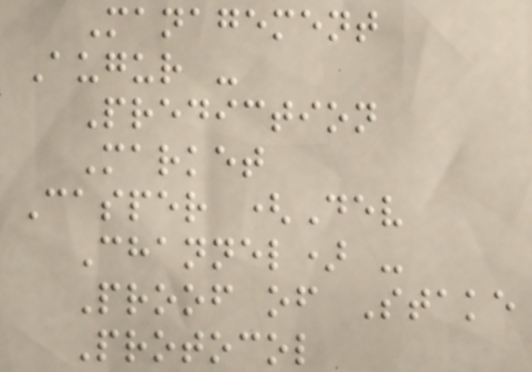Management
Augur -
Prediction
Market
Casper (Dev
Channel) -
Proof of Stake
Protocol
